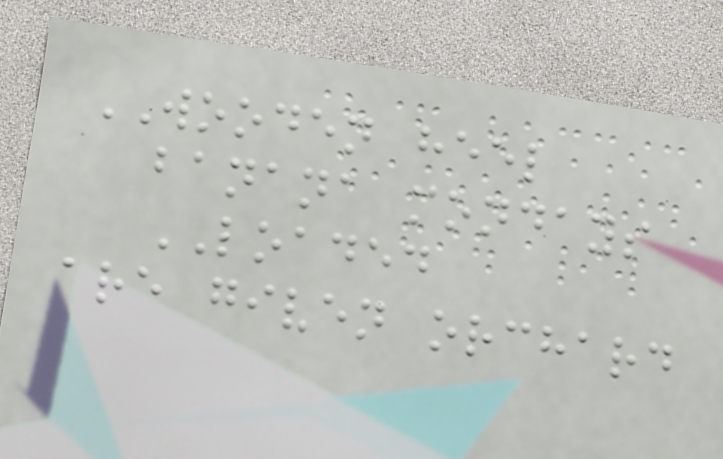WOODEN heel
banana mondays
LOADED
are given orchard
